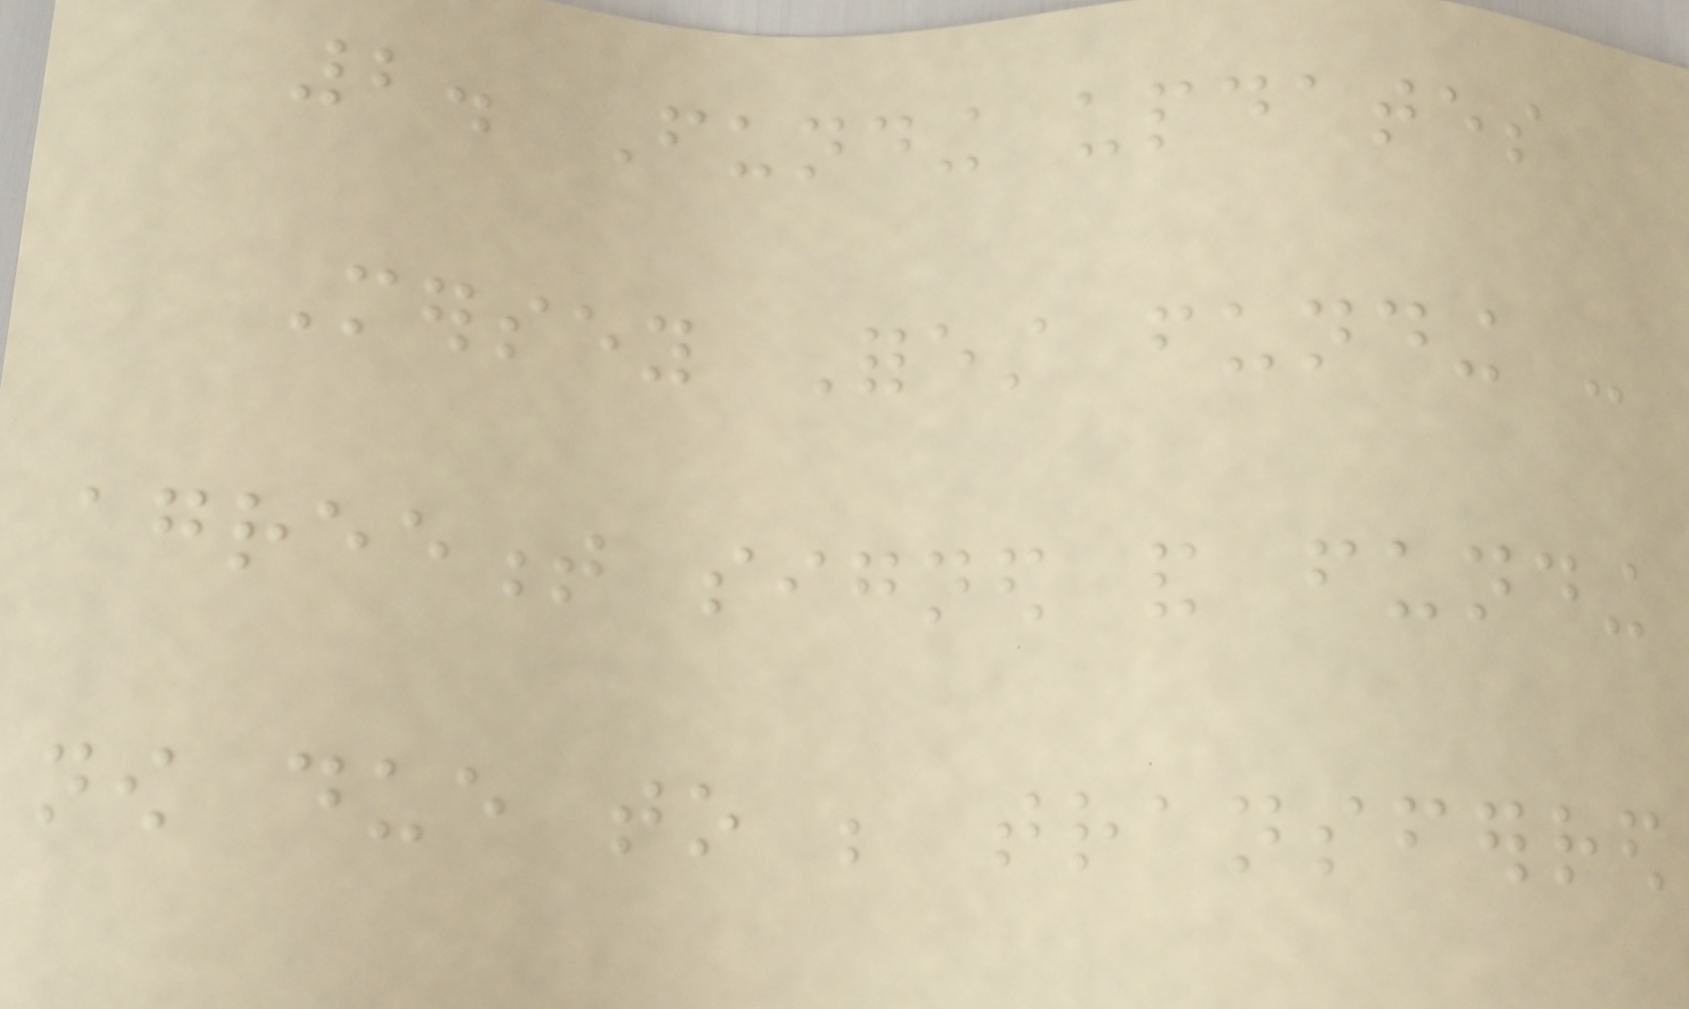2. Funding updates
Mersey Forest funding -
agreement signed and funding
now due to be transferred
